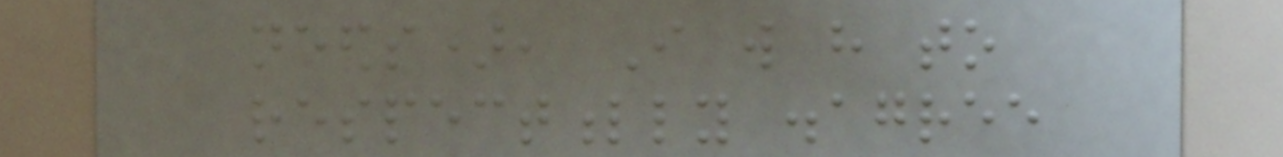needs), I will have to
respectfully disagree
